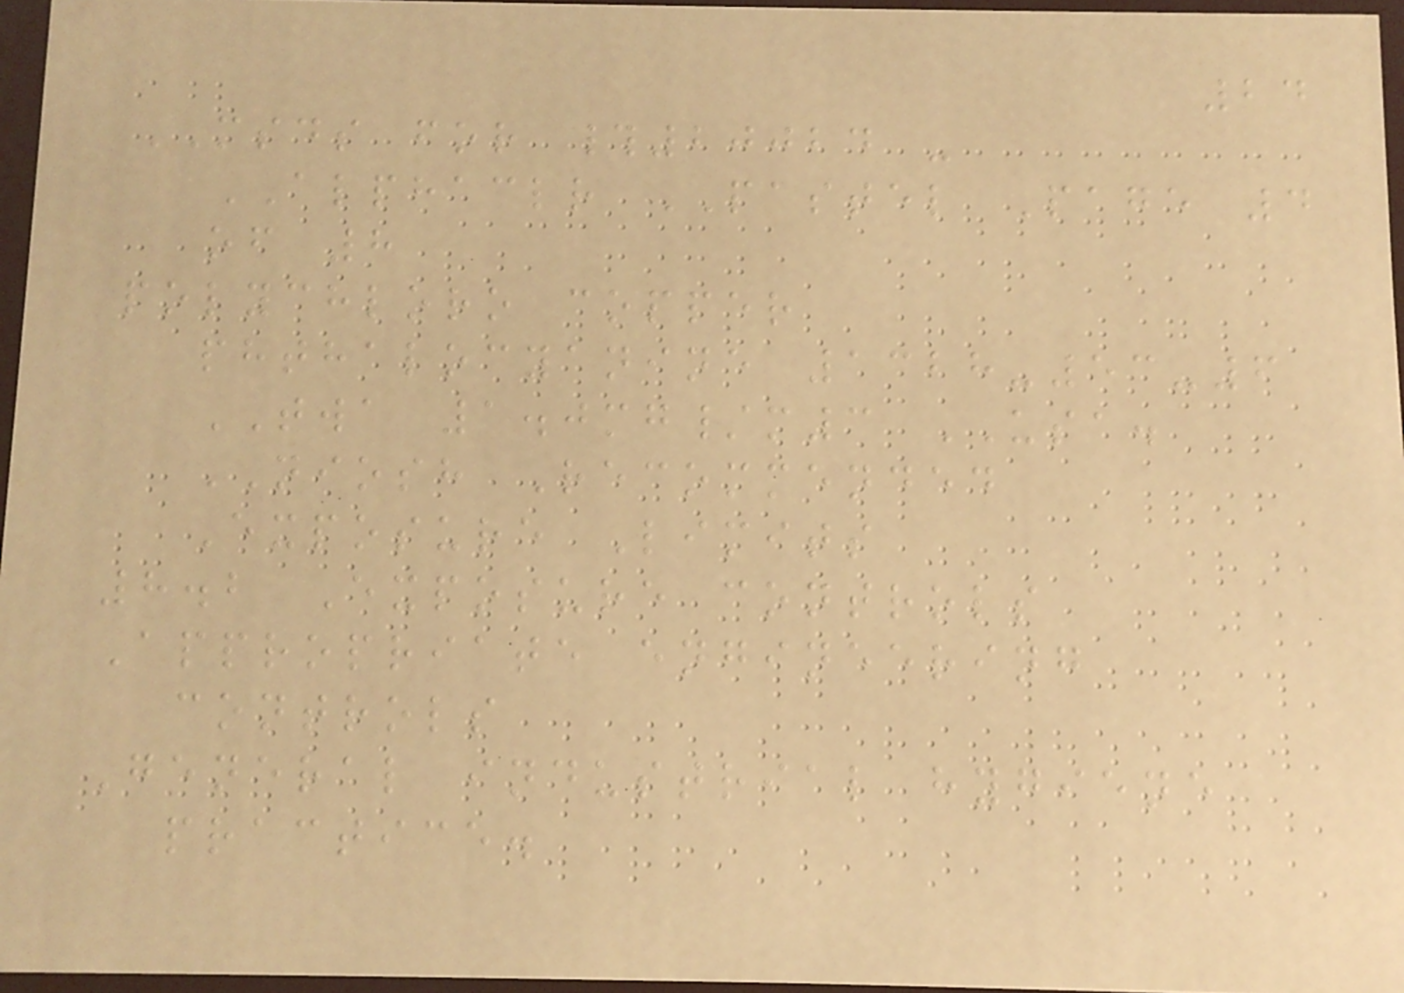24
MSDS for #20024 -
ALPHACLR PASTEL Page 4
of 8
polychloro copper
phthalocyanine 1328-53-6
TWA 1.0mg/m3 USA.
NIOSH Recommended
Exposure Limits
8.2 Exposure controls
Appropriate engineering
controls
General industrial hygiene
practice.
